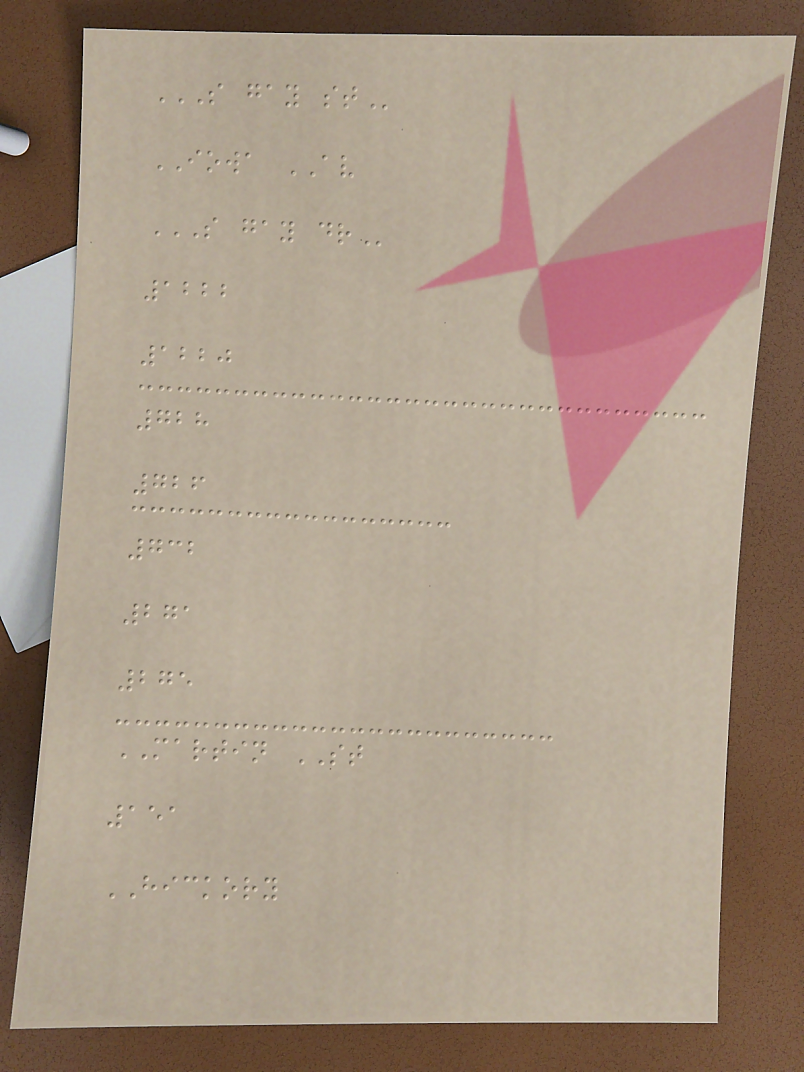S GAY ST
IOWA AV
S GAY DR
1222
1220
728
726
732
271
275
MARTIN ST
151
HICKORY
